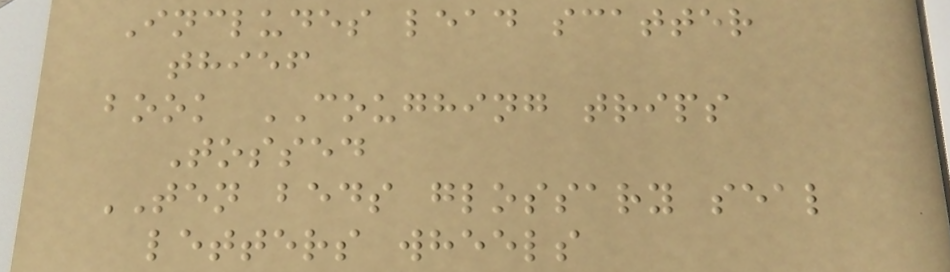Includes lead scatter
thief
book COUGHING trips
Tossed
TEN beds glossary seal
letters wheels
